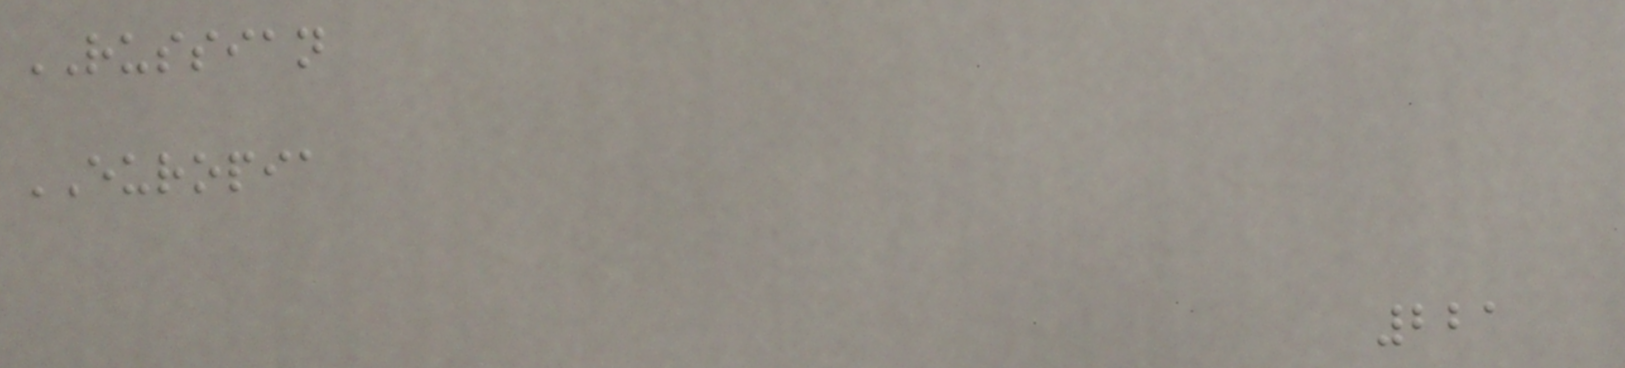RUSSIAN
EUROPIA
221
